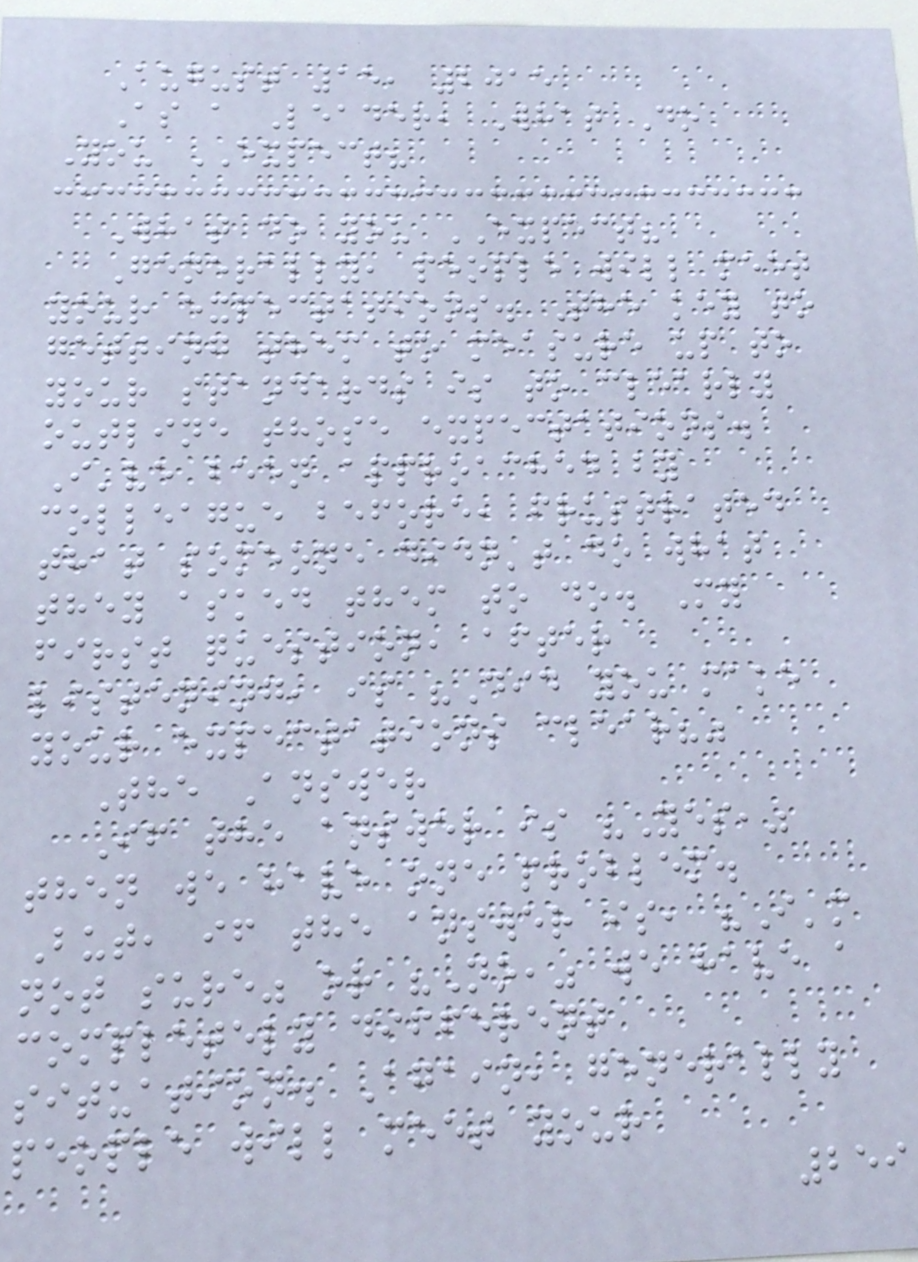August 15, 2015
As a Leader, What Do
You EXPECT?
What do you EXPECT?
Generally, people will meet
your expectations. The key to
getting them to measure up to
your standards is to clearly
outline those expectations.
I've been approached by
colleague before, frustrated
that someone didn't do what
they asked them to do. My
first question, after
listening, is "Did you make
your expectations clear?"
The Answer
If the answer is "Yes,"
then we have one problem.
But, if the answer is, "I'm
not sure" or "No," we have a
completely different
situation. Again, generally
people will meet your
259
